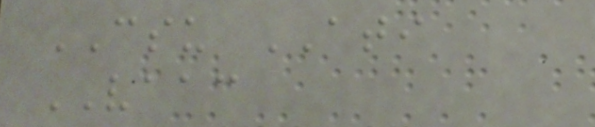CSU ATI
VAAC
